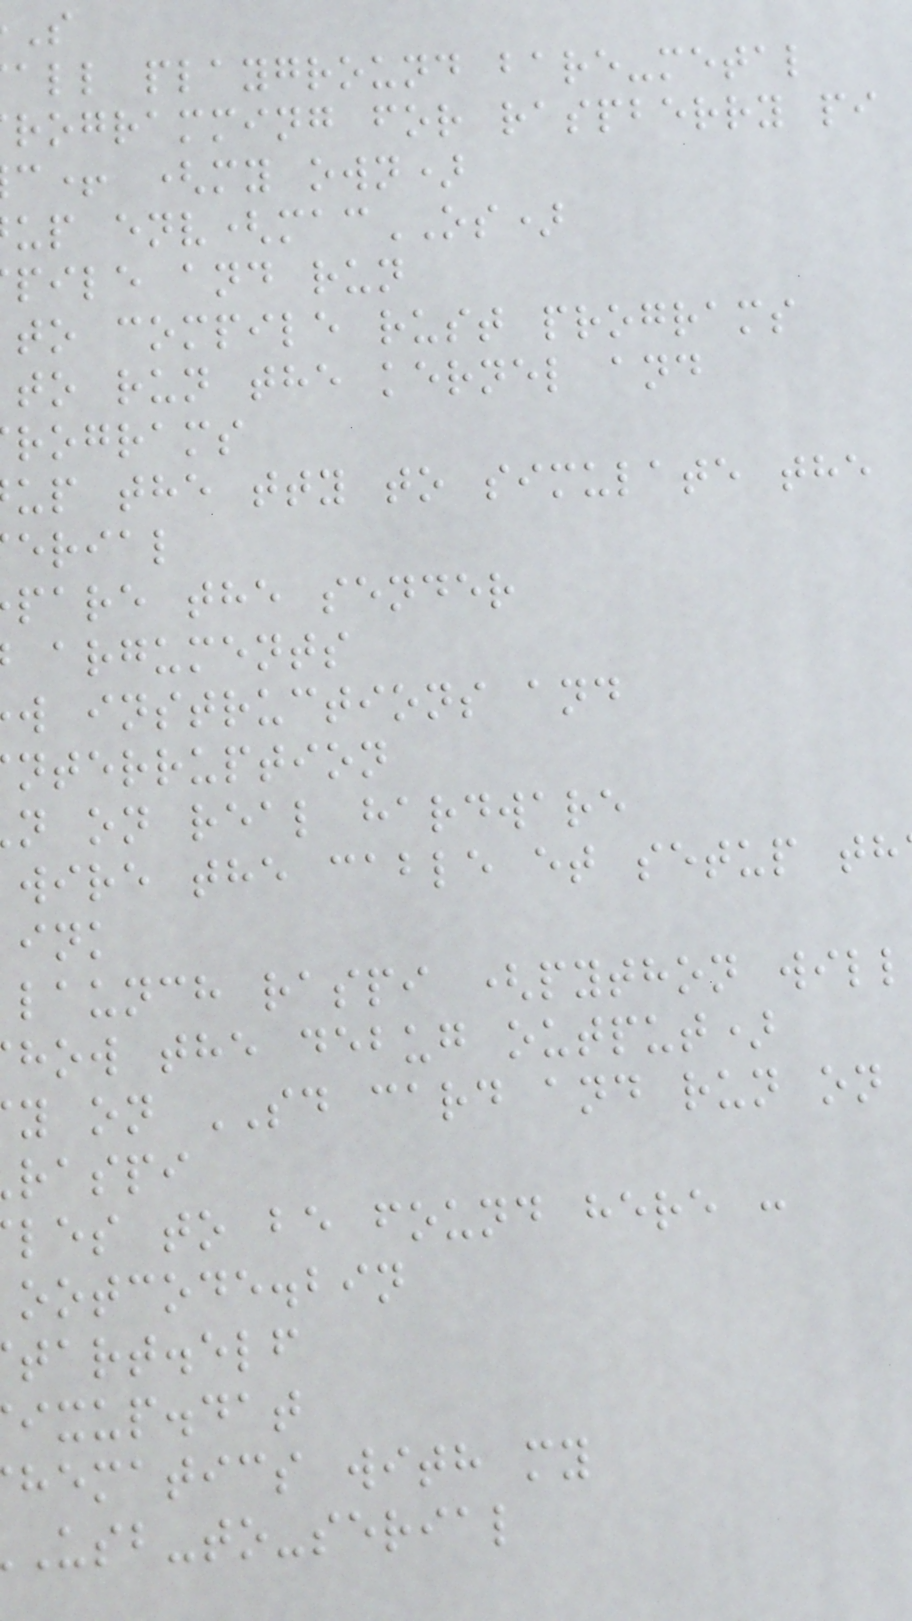all playground bare-metal
rogramming for raspberry pi
c+ (my own)
up env(macOS)
pile and run
to compile rust programs
to run the kernel and
rograms
up the tty to simulate the
erial
pare the sender
arguments
w instructions and
nterruption
n on real hardware
wire the cable et setup th
launch raspi (python will
how the debug output)
y on SD card and run on
raspi
les to be found here :
ootcode.bin
tart.elf
ixup.dat
hematics with my
usb-to-serial
